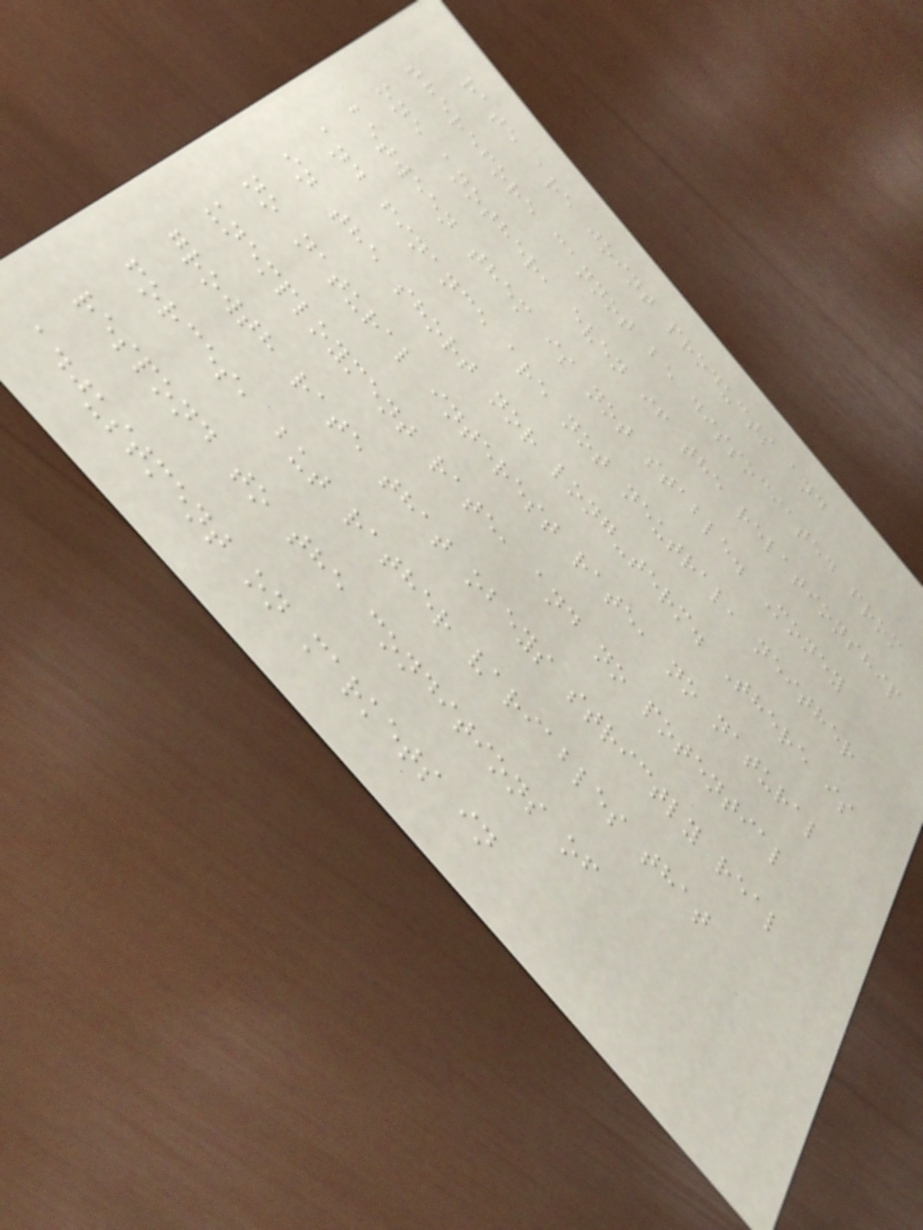rate are joint products and
therefore cannot be dissociated from
one another, even if the relationship
between them is not stable. Money
and finance are not neutral, neither
in the short nor long-term. There is
no natural interest rate, no natural
unemployment rate, and no potential
growth rate that obeys strictly real
forces, but rather variables that
respond to the conditions of
adjustment on markets in
